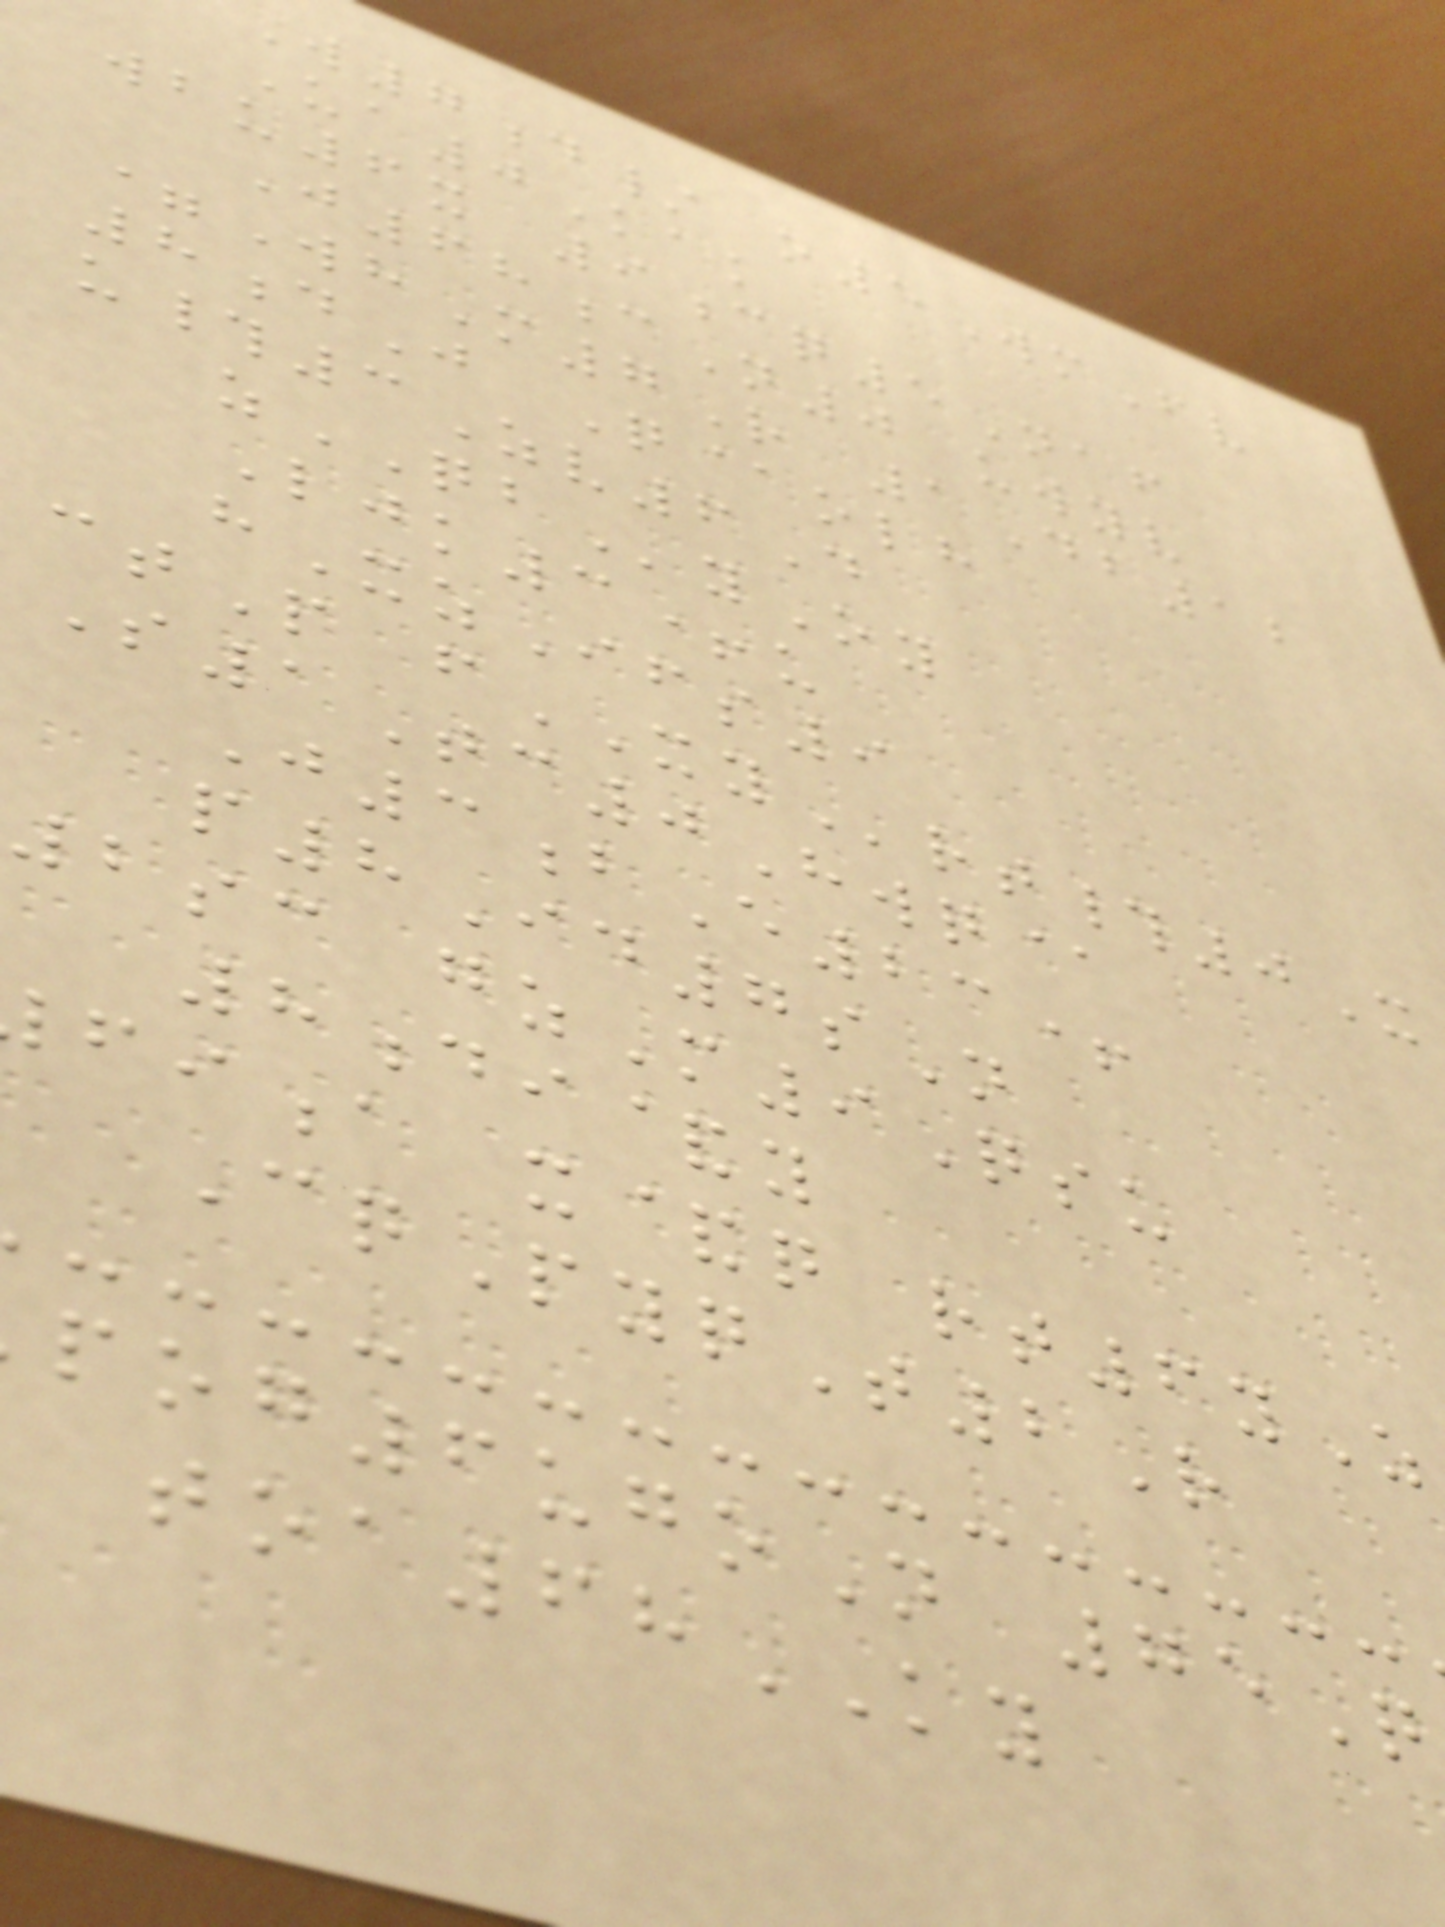w7d/ o5WmFv
Ua0Kak
wbu6x 9cq5Naf
J68cN0 uwyv
=WhM7R 1Db12
8dJ Q@olh
u#3Zv6D
zQByOy
Ljk3+u
hXzIfs9
ctP fXYrt#0X
S1Tc0Hwq@
J3bE23+
p8Id7sN
2sc gzM9Qsu
8di&y
a x&q rt6yZ
CqPyqT2R
og6ugoN 75Q
toa68KY
